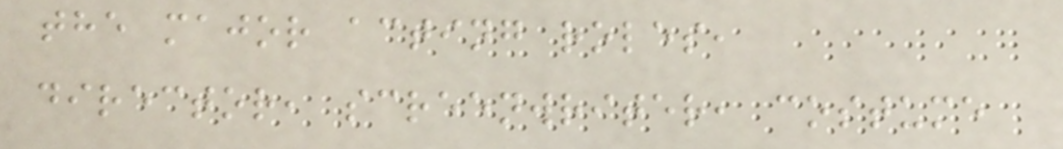the major acting roles,
director, screenwriter, costume
